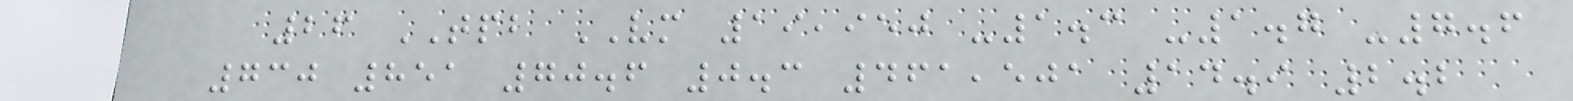26 TPB VM 19,950 -1.3 -1.7 -7.6
730 851 70.6 0.3 461,501 14.9 2.2
